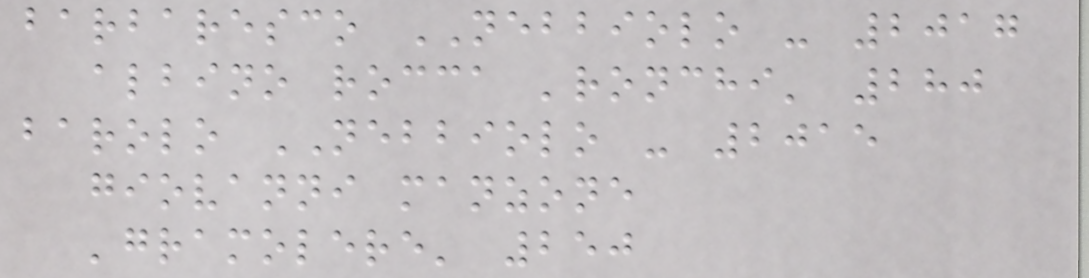barbaresco NEBBIOLO - 2017
albino rocca 'ronchi' 280
barolo NEBBIOLO - 2015
giovanni manzone
'gramolere' 250
